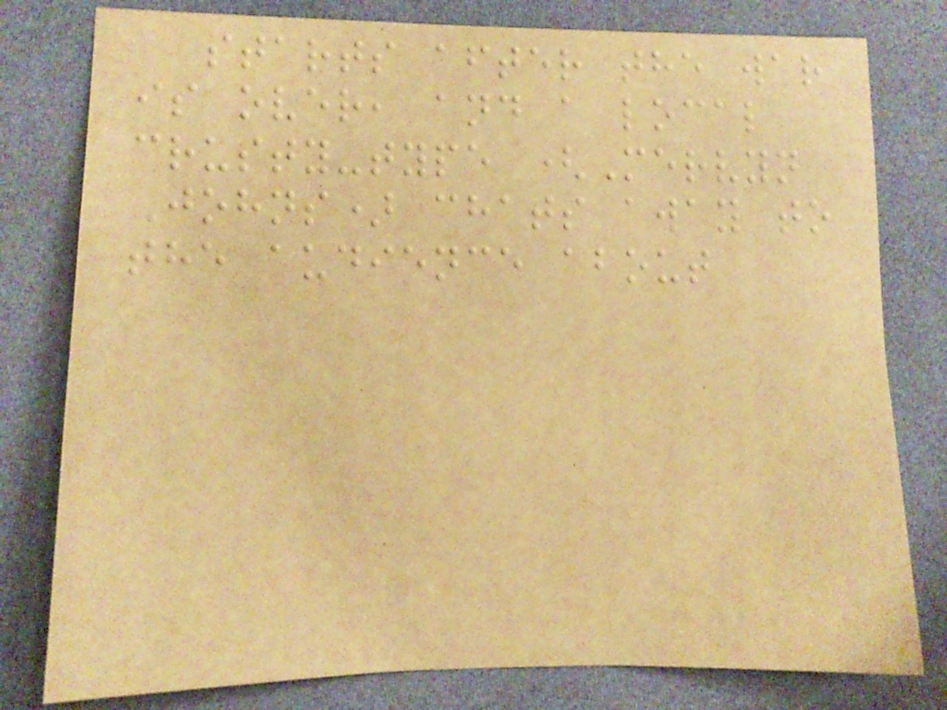starts after the war
is over, and a local
crusty-type (Mervyn
Johns) chats away to
the audience about
